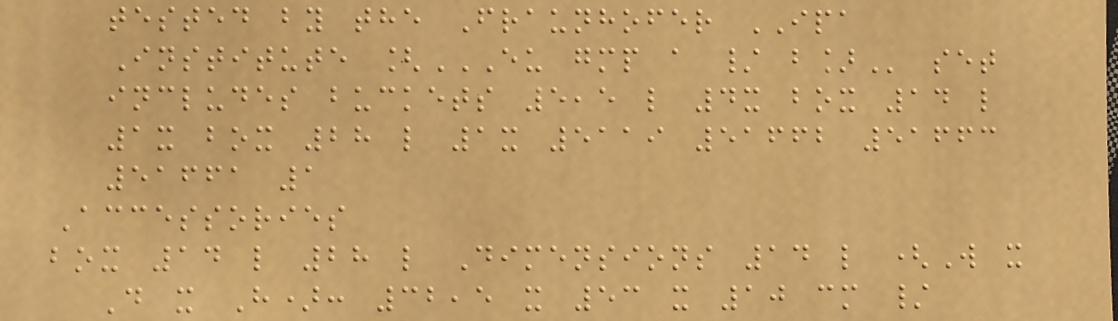tested by the Fraunhofer IPA
Institute [EU GMP A / B] set
includes buckets 5,5 l 4x box 14 l
1x box 28 l 1x 5119 51662 51663
51661 1
Accessories
box 14 l 28 l Dimensions 14 l (W x
D x H): 32,5 x 53 x 10 cm /
